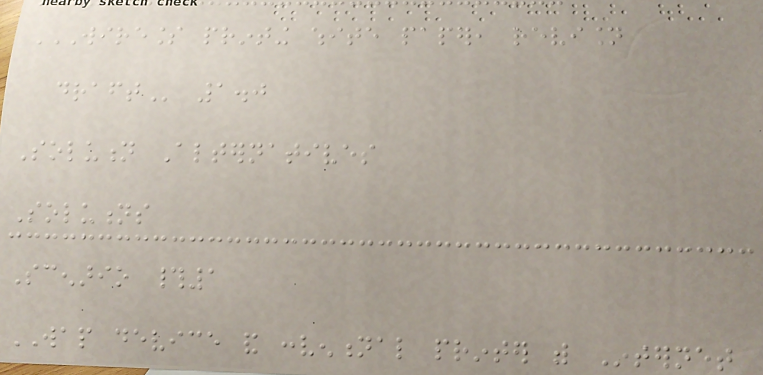WIRELESS PRINTING WHITE PAPER, REVISION
DRAFT 1.0
Solution Alternatives
Solutions
Scenario #1
WAP device and conventional printer with Internet
